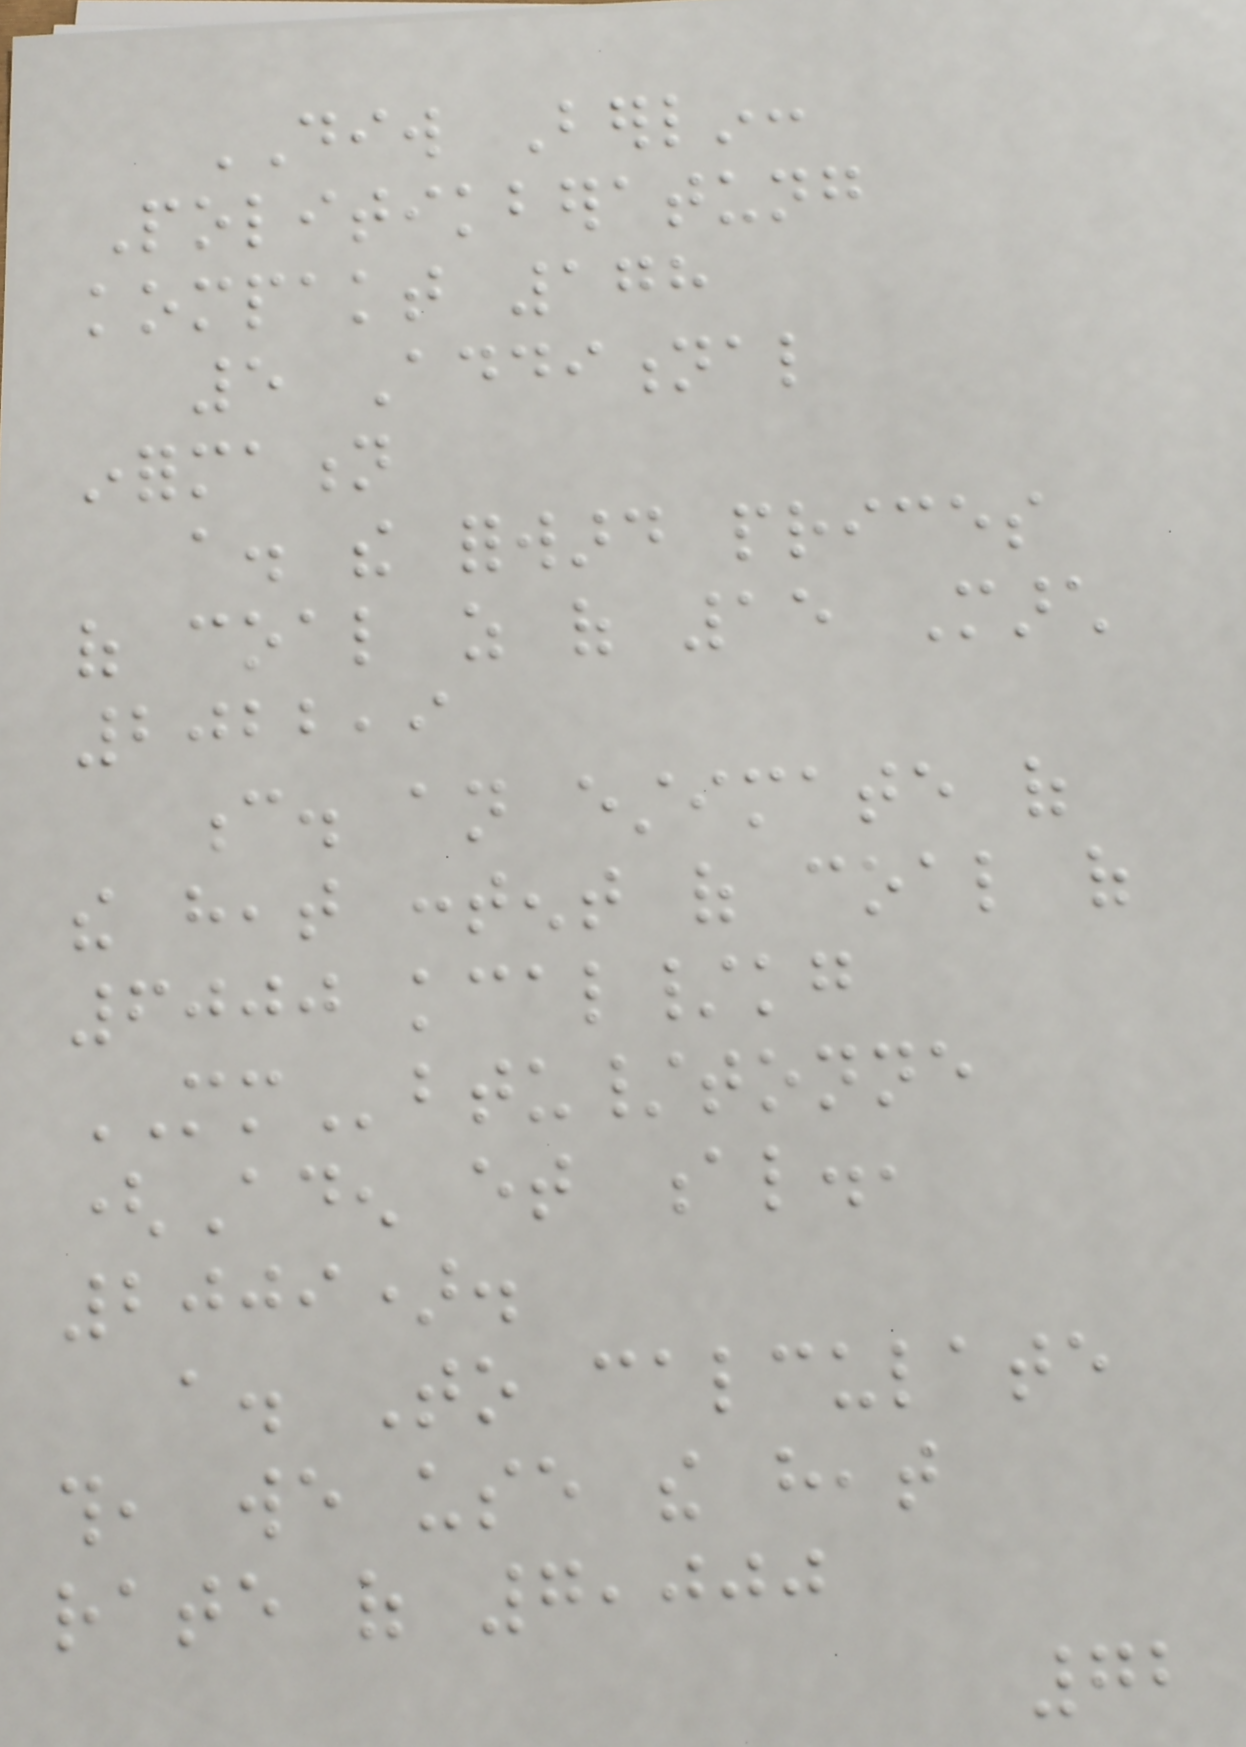DIW Berlin:
Politikberatung
kompakt 178
5 Additional
information
a. the forward prices
of coal as of 15 March
2022,9
c. an estimate of
the heat content of coal of
6000 kcal/kg
MMbtu/tonne
(Aden et al.,
2009).
a. To calculate
this, we use the heat
rate of 7,000
72
